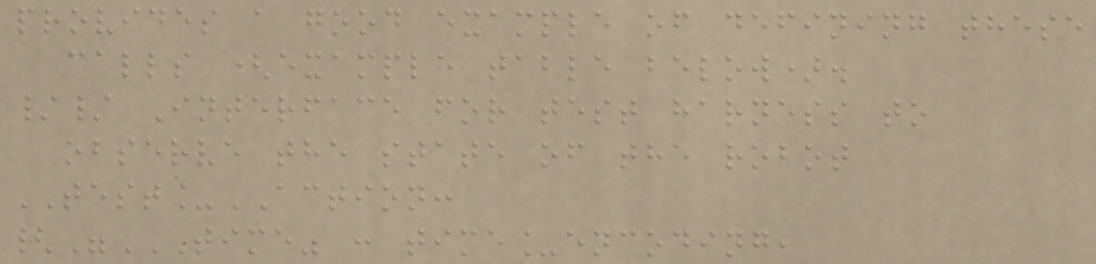provides a good example of defining these
calls (example table below).
// Interface for test harness to
observe the state of the robot
TEST_ACTION:
{"TIME" : TIME_ENCODING,
